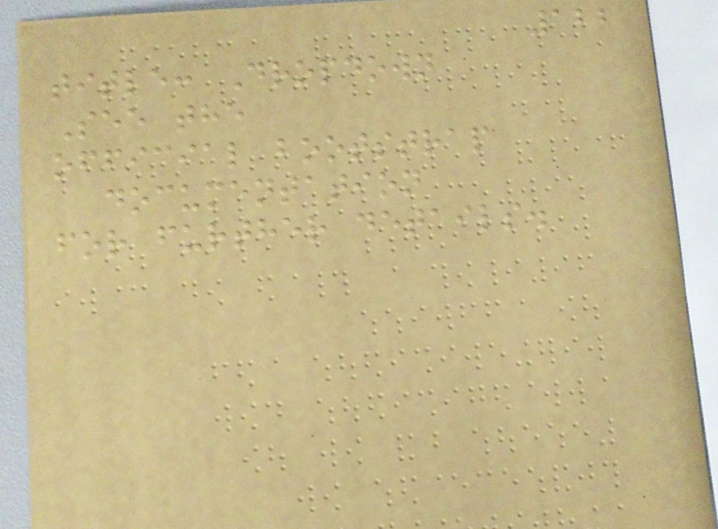122
title: Dropdown
See the
official bootstrap
documentation
for further details.
